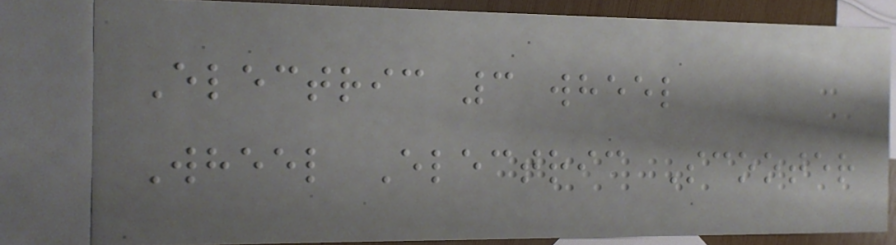Electric 3 wheel
Wheel Electric Scooter
